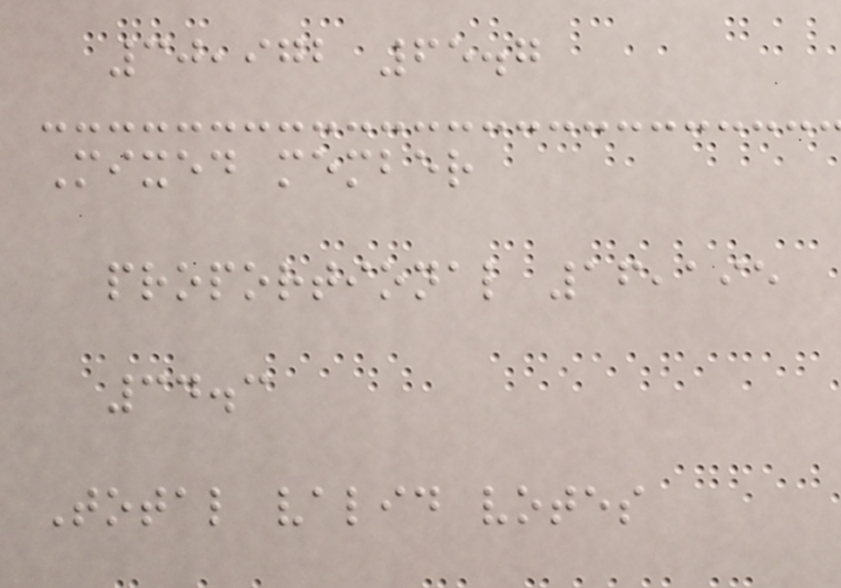30,972 65.7
Mixed member
proportional 16,195
34.3
Total valid votes
